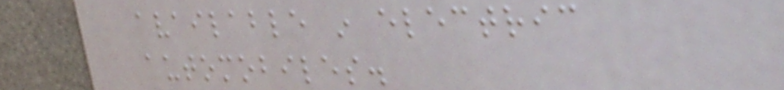available in electric
automobiles.
